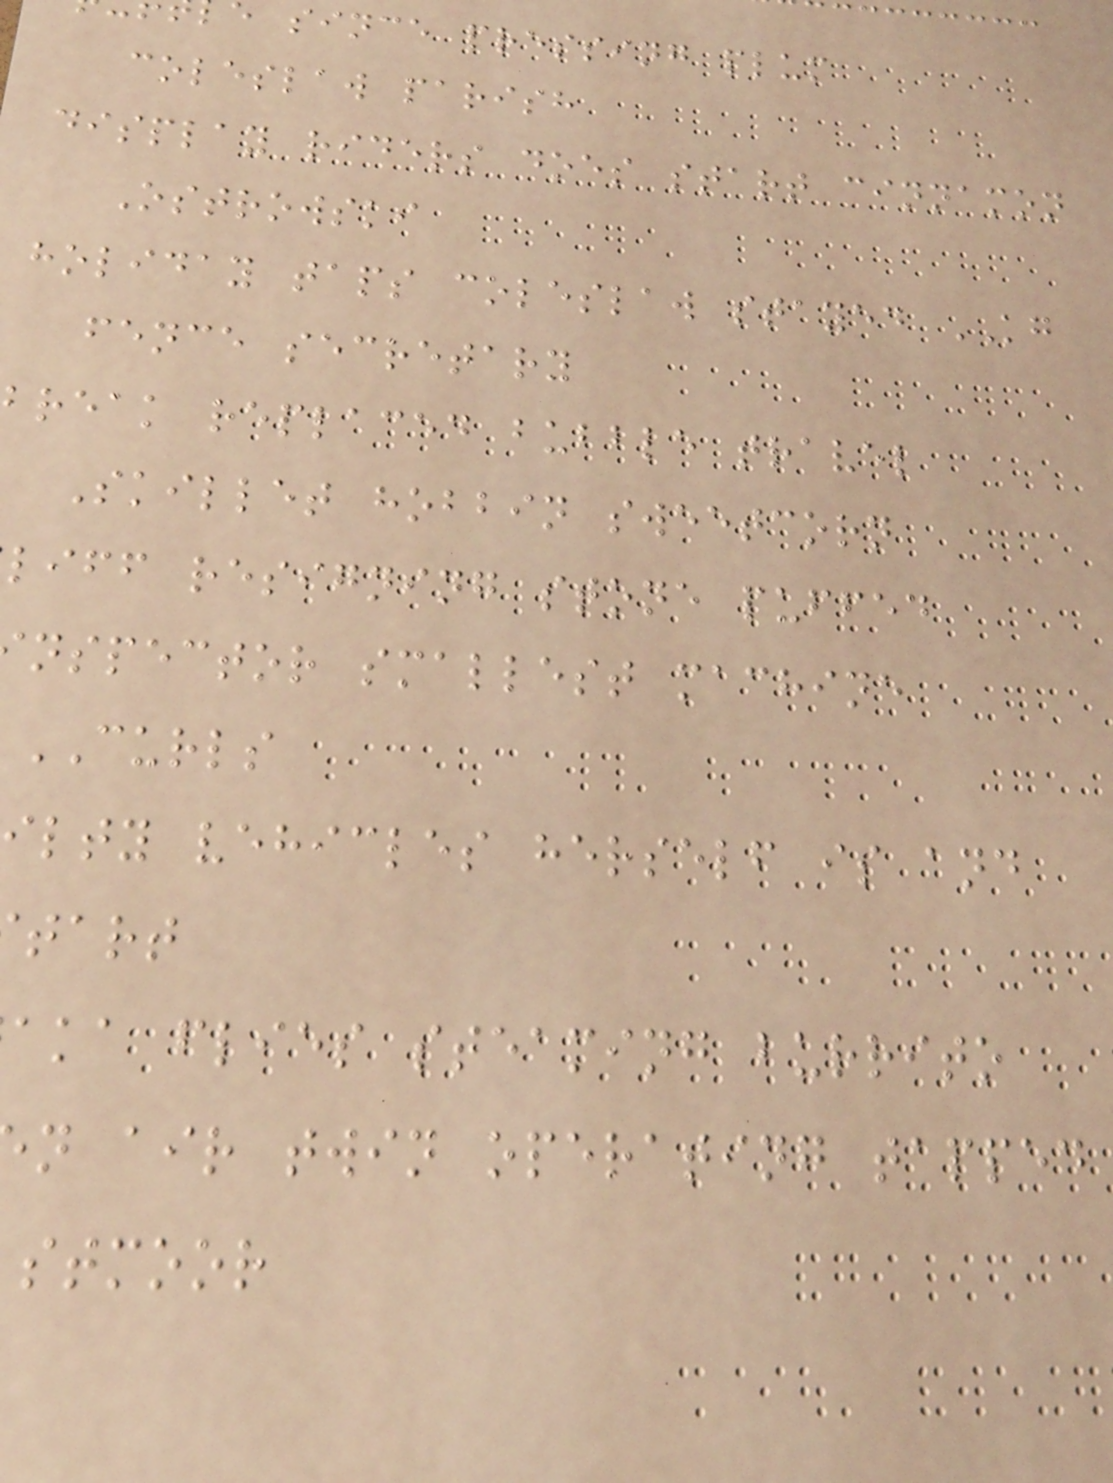since pressing plum
coleslaw parish
display riders does start cinnamon
Ostrowski
holiday taps coleslaw stayed KG
fence secretary
reak replaced bubble travel
Skillet hobbin sweetcorn
liff resigning stone puffed
nspector smallest machine
CURLS
ilty vehicles herself is and
tart
aka flies steaming burrito
n air twin operating tapped
stmoor
